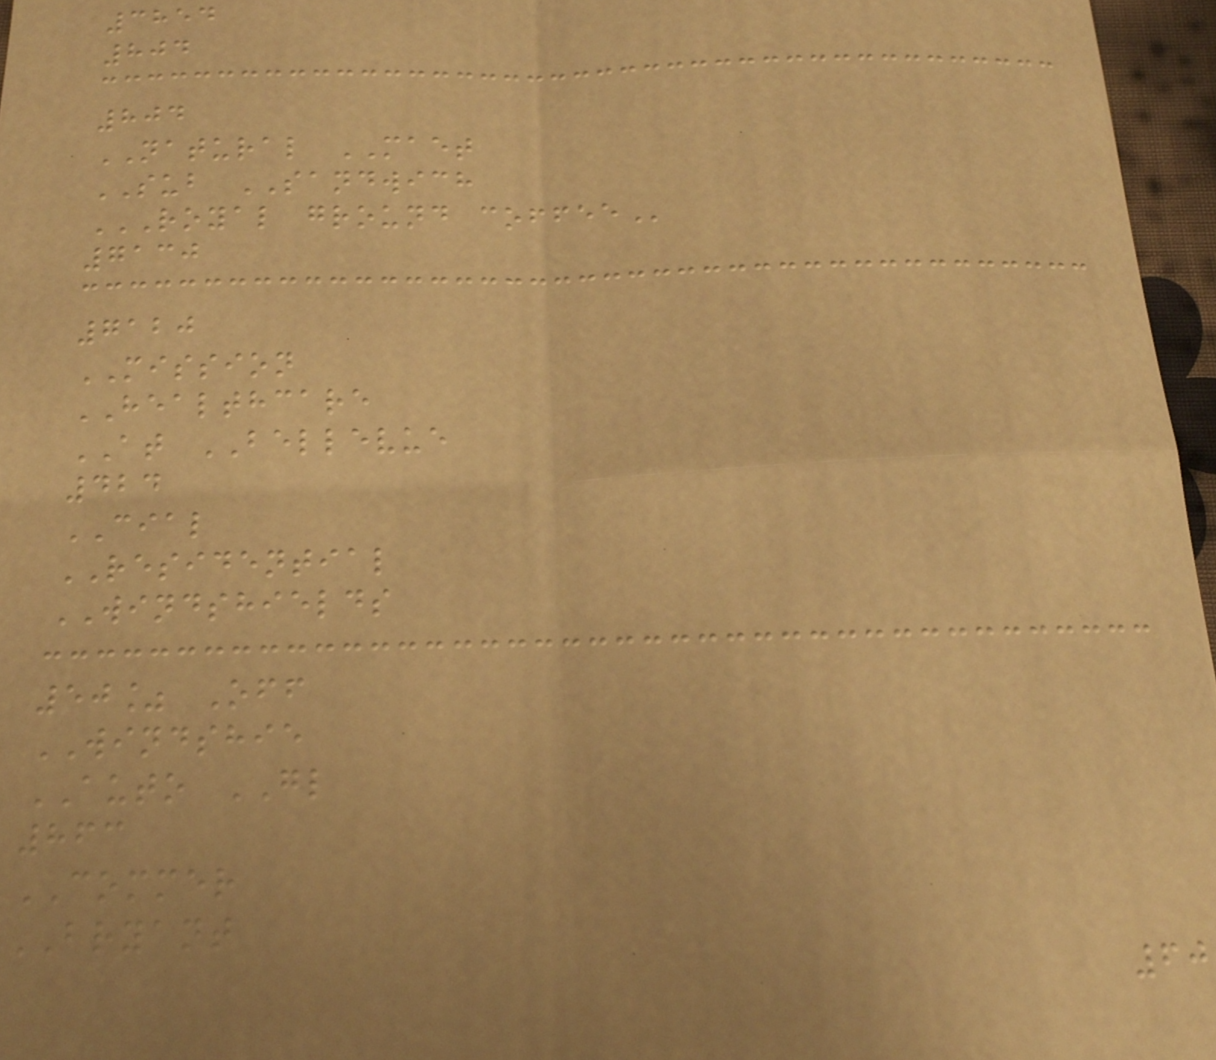3854
804
804
NATURAL MAET
SUB SANDWICH
ROYAL GROUND COFFEE
7130
7120
MISSION
HEALTHCARE
AT BELLEVUE
424
CIAL
RESIDENTIAL
WINDSHIELDS
50% Off
WINDSHIE
AUTO GL
863
COMMER
BRYANT
60
